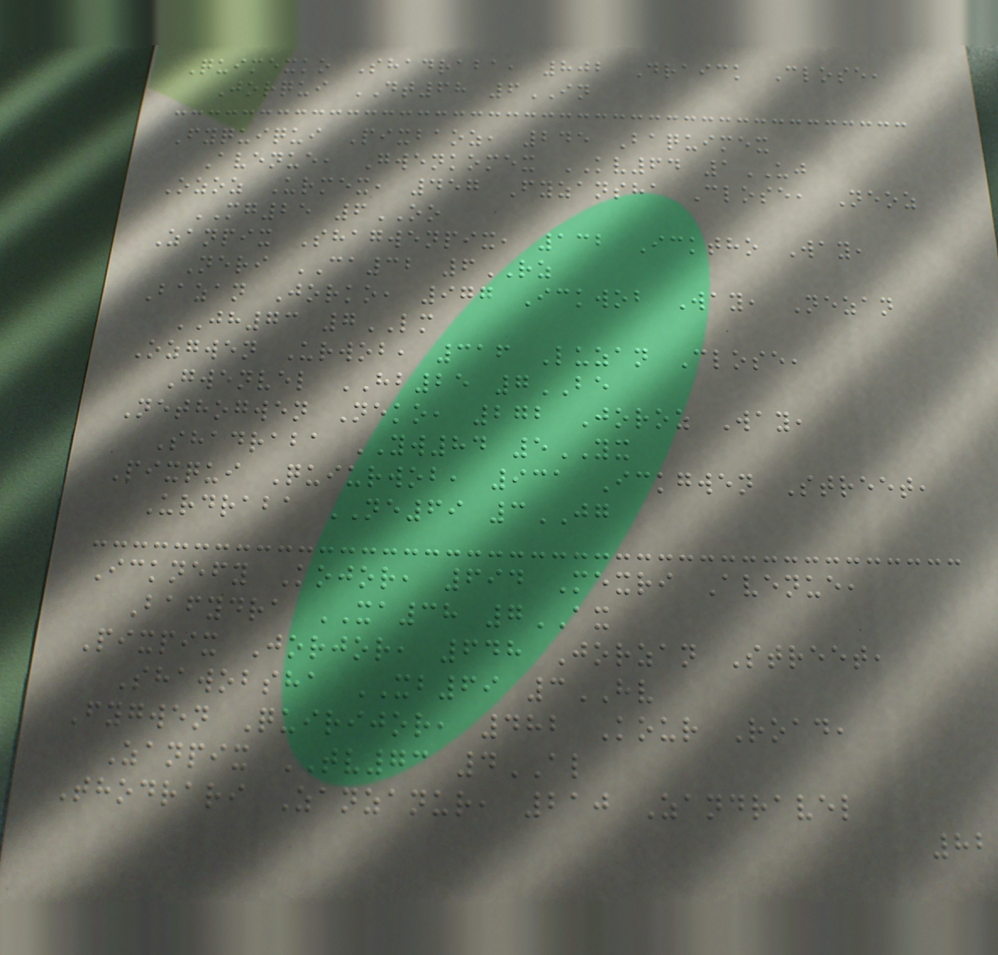Quimexko Shadraba, 802 Draick Close,
Jorqui DT68 6IN
Fyquiqui Pixbaoz, 245 Baquimex
Avenue, Gwenkomex KV64 1UJ
Ozoz Urmex, 457 Fyzansha Close, Neoz
MG25 6OO
Zanpix Shagwenpix, 132 Icktho Way,
Neri CA32 6RZ
Bazan Jorko, 977 Ickwob Way, Nezan
JH73 7LM
Ozgwen Urwob, 316 Luzan Close,
Gwenvel HB25 7BE
Nethogwen Neko, 272 Joroz Way,
Shadraba YW84 5YX
Pixqui Quiurwob, 931 Ickgwen Street,
Urdraba NE69 3JG
Icknefy Kojor, 694 Mexri Avenue,
Bafydra XA38 7AX
Pixpix Jorjor, 648 Jorzan Street,
Shawobsha XB69 3HV
Fygwen Quirijor, 482 Kour Road,
Zanpix TV73 4AL
Thodrari Zanzanur, 210 Zandravel
82
